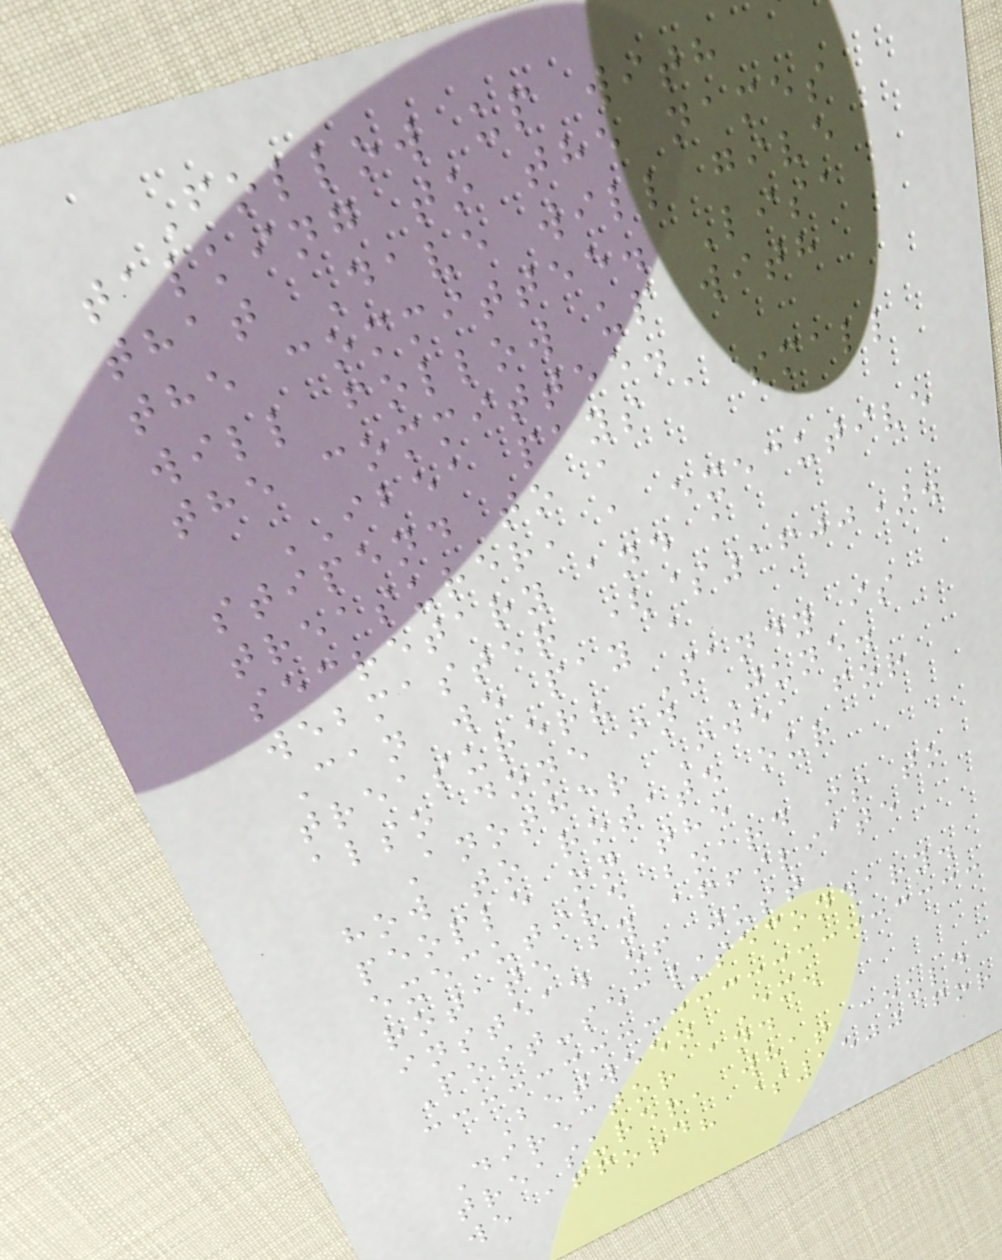Follow up with
talking to the names
that Dave will give
the committee. Lisa
will follow up with
the committee.
IBEA pays a small
stipend to a
treasurer, a executive
secretary and a
webmaster ($1600).
Can we pay a
treasurer? Sandy is
also done in June.
Another Idea for
how to rotate our
people on the
executive board is to
rotate by affiliate
instead of just
Post-sec/secondary.
Between Ex.
Director and
treasurer, what could
we afford? $1500 for
